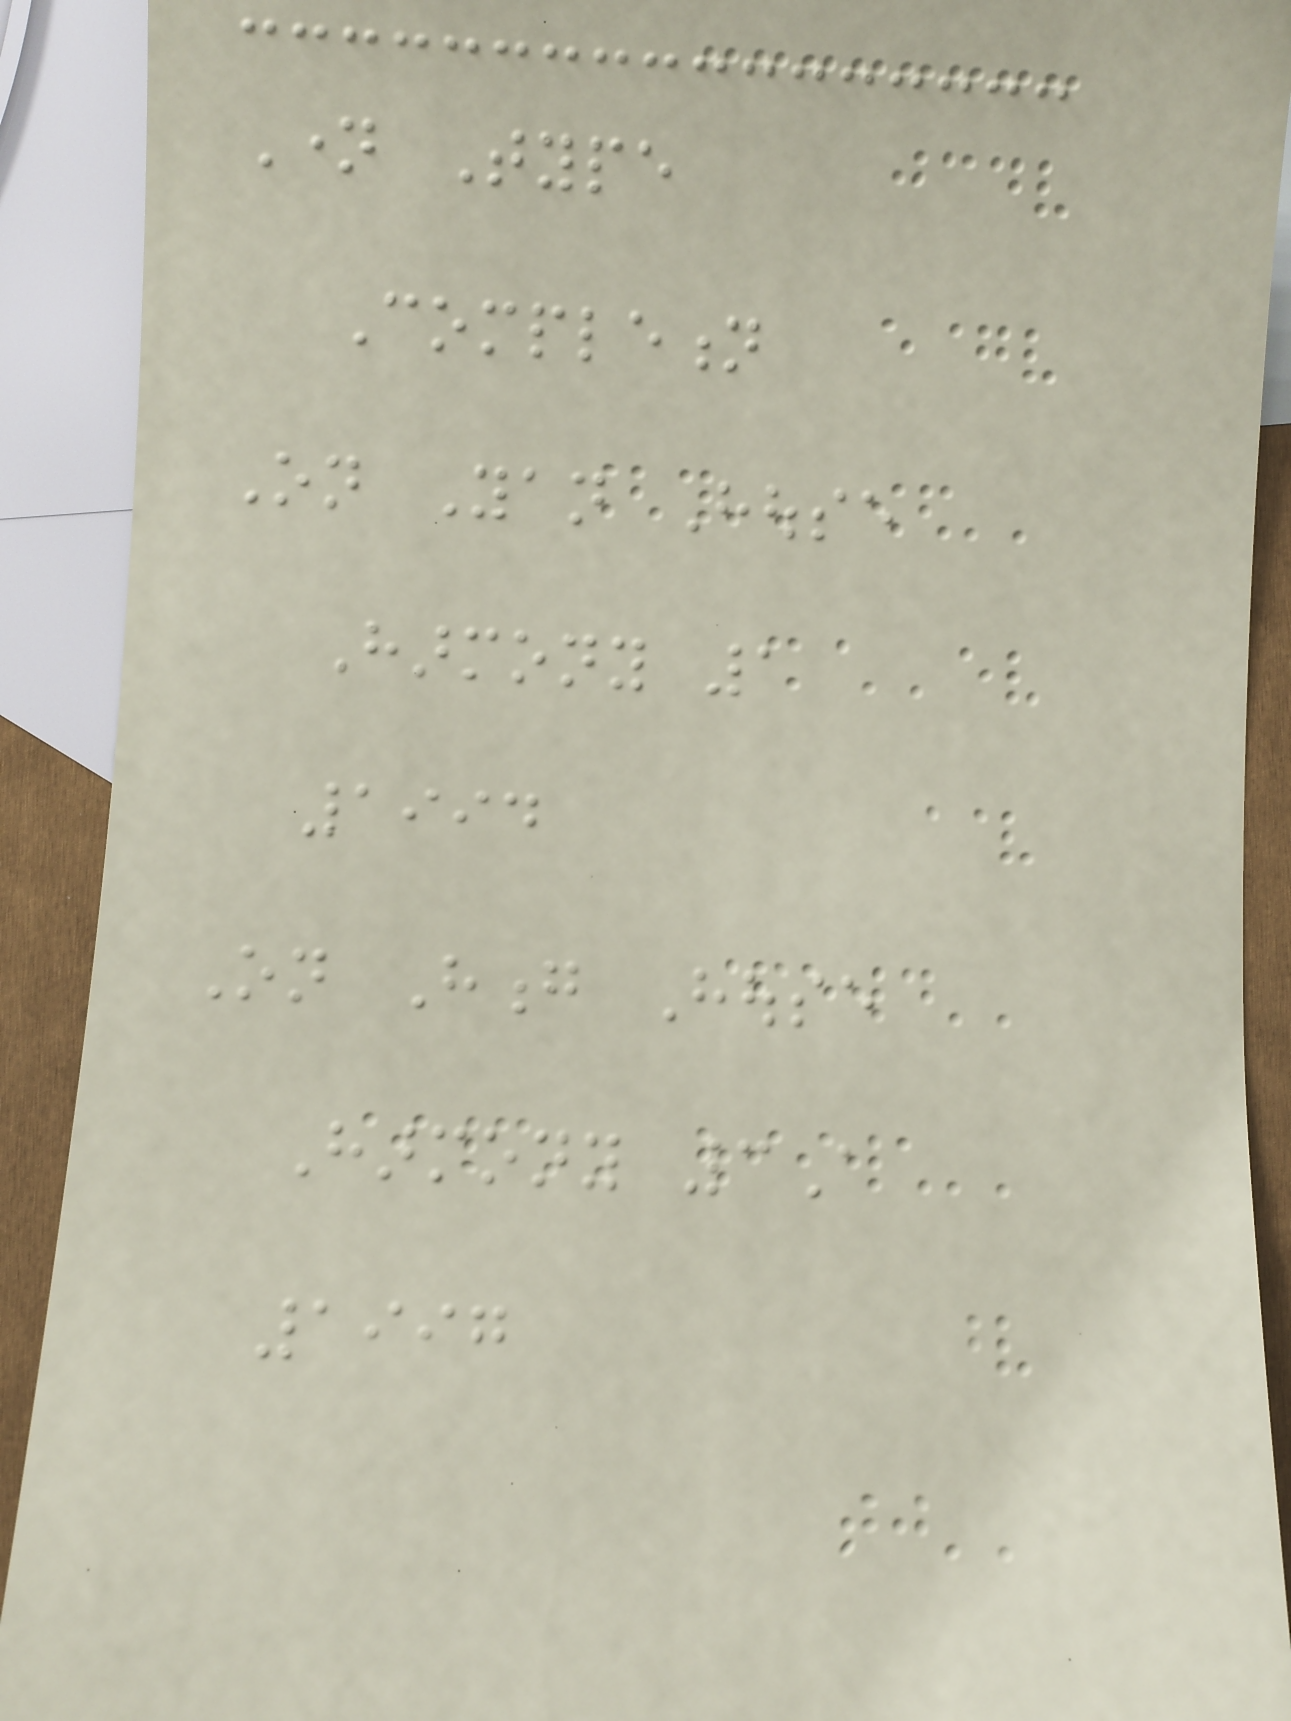Name Type
Completion
On Yan House
Harmony 1
1994
On Hong House
Harmony 3A
1997
